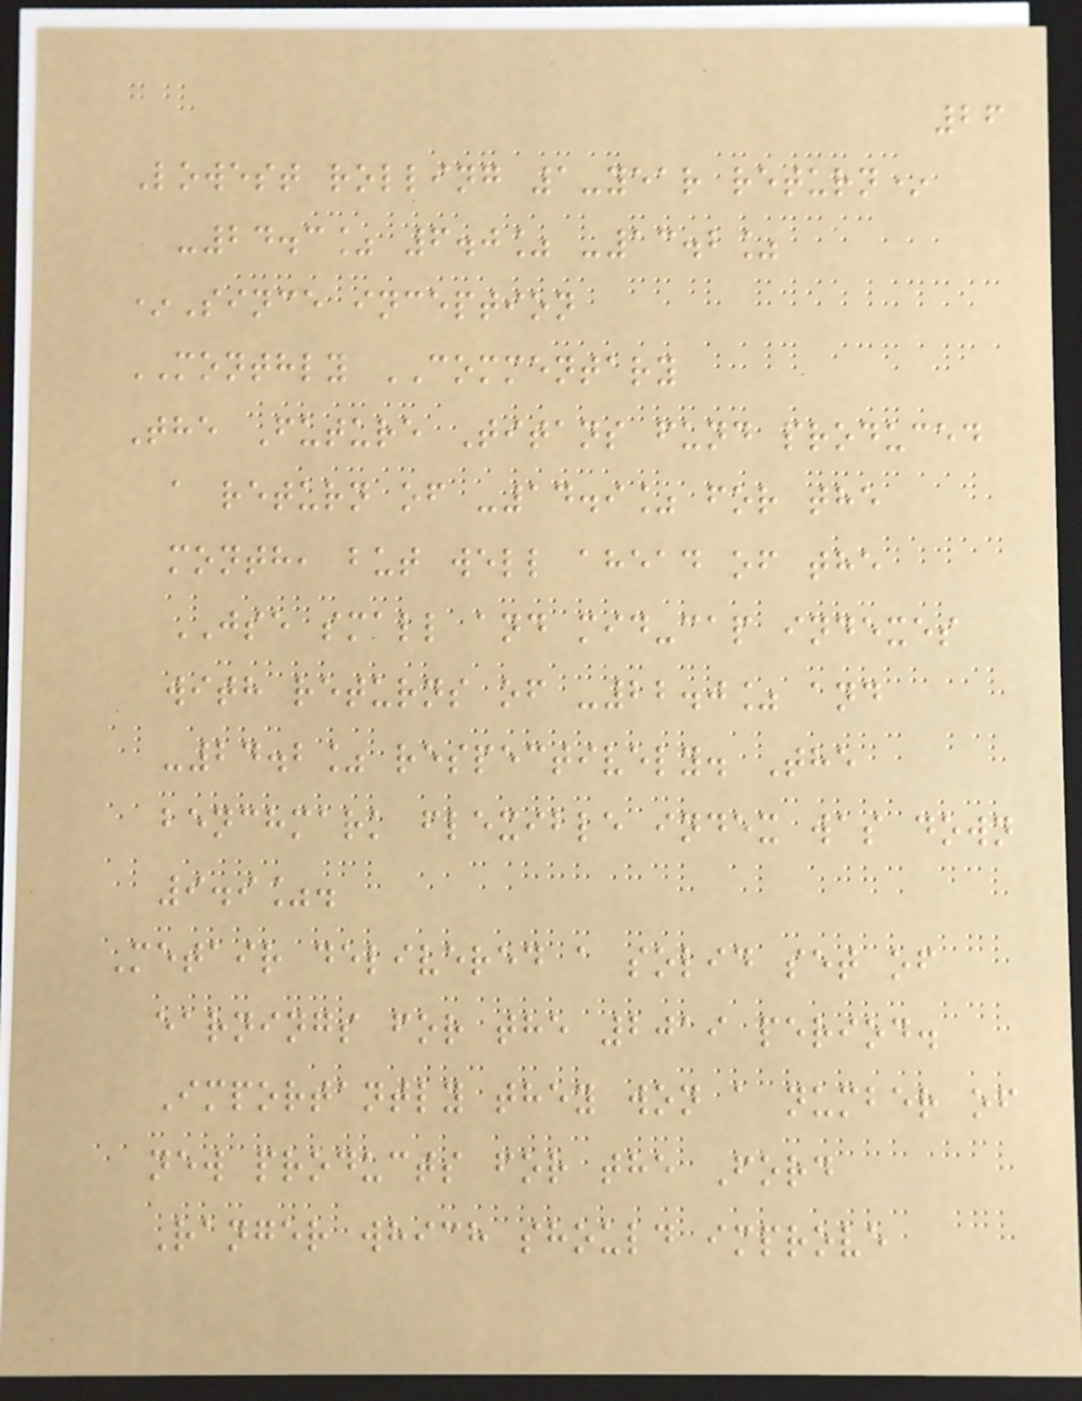26
Lowest rolling 1-year return*
-24.3% 6.0% -13.2%
*Since inception
MONTHLY COMMENTARY
The Future Titans fund produced
a return of -14.9% for the
month, but well ahead of the
JSE small and mid-cap indexes
with returns of -22.0% and
-24.2% respectively. The
benchmark flexible index was down
9.9%.
Metair delivered a solid set of
earnings for the 2019 period.
Importantly they won a number of
new products for the Ford
Ranger which should improve
